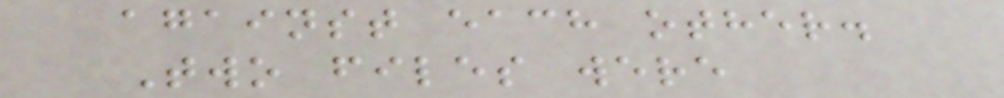against each other.
Two files were
